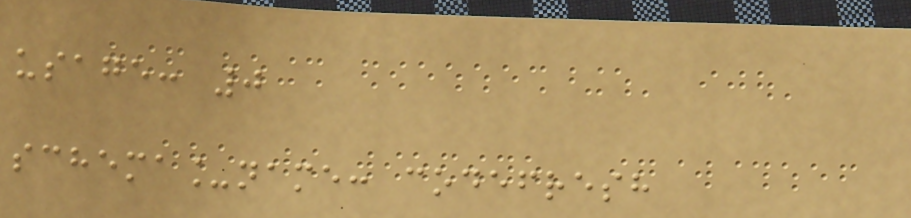usage: 0
schema_name: codefresh
